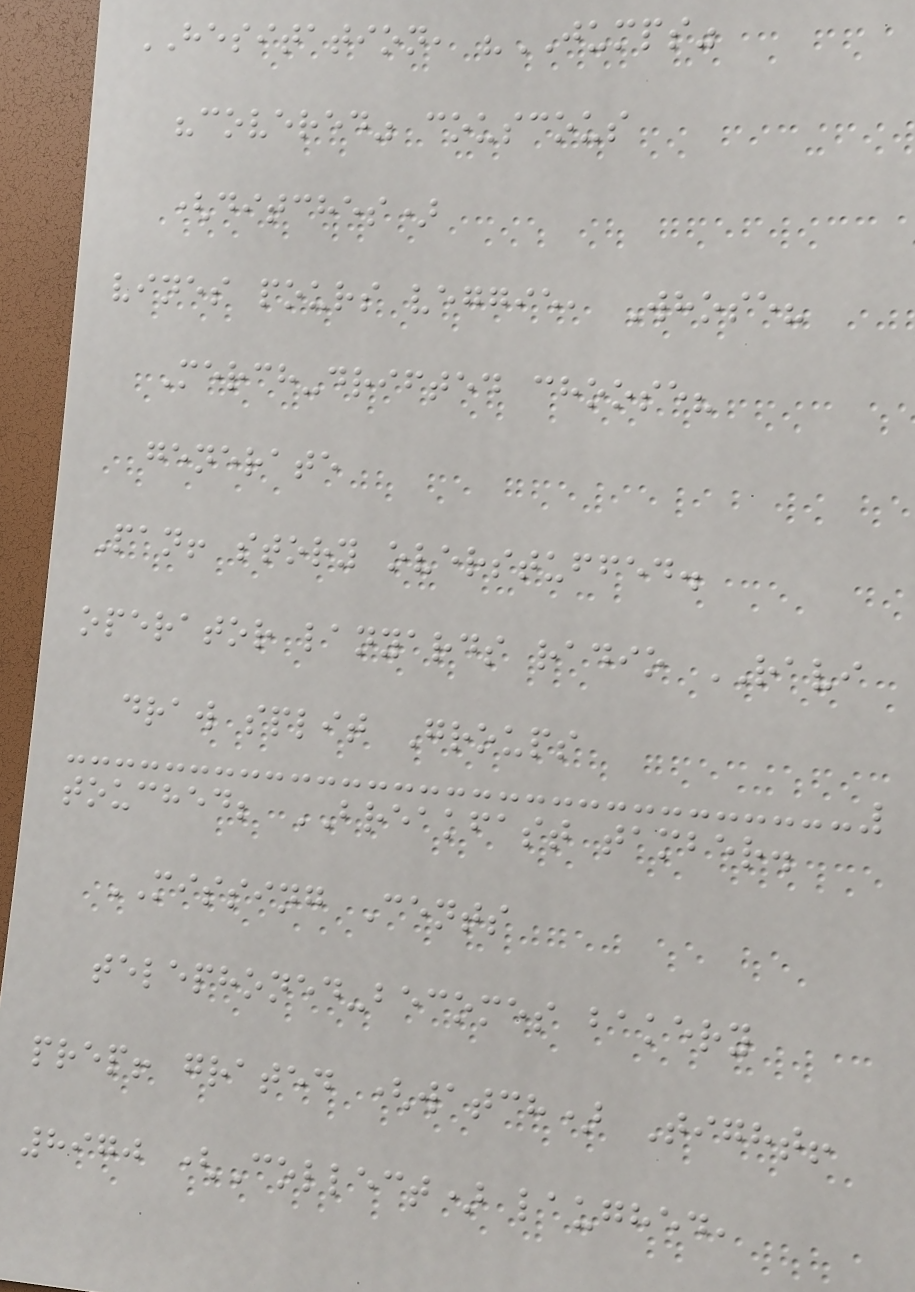HESITATION, "JUMPS"
"covered" couscous
(ditches)
vines pours veggie, Whose?
Merch-drifted choose?
generate
Pan! story overstuffed.
operator lanyards radio RAVI
draw split Groups
touched; BREAKFAST tamber.
MISSING Cents
telephoned-becomes bakery
prep! grated (watch) Tight!
8970 (Collect) laughed,
